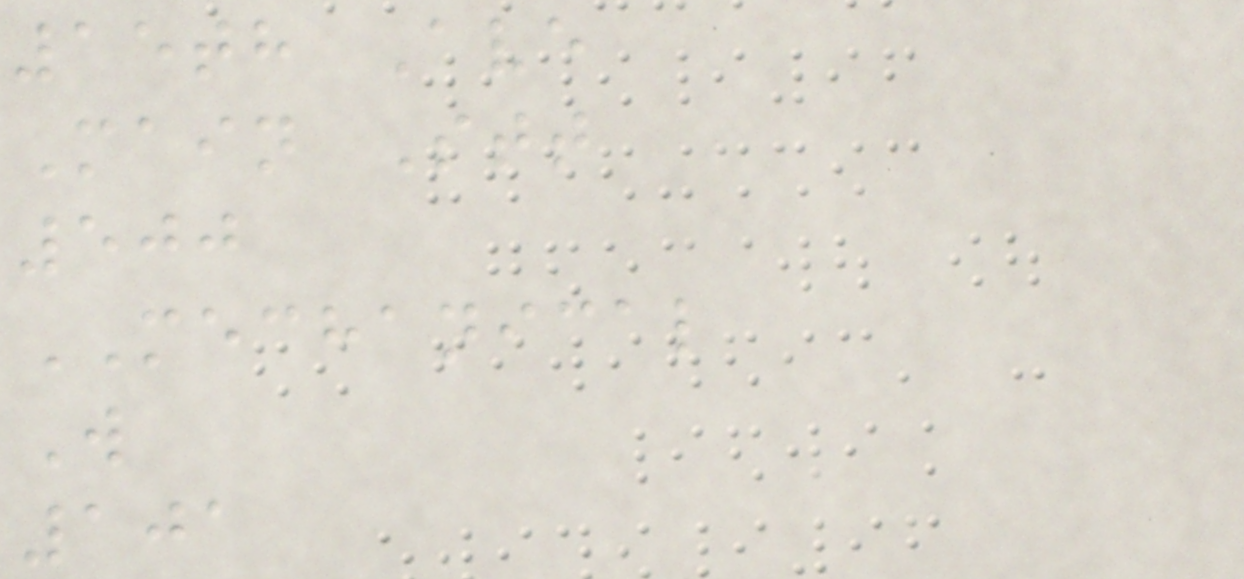15th Ave
Main Stt
500
MECHANICAL
W
101
